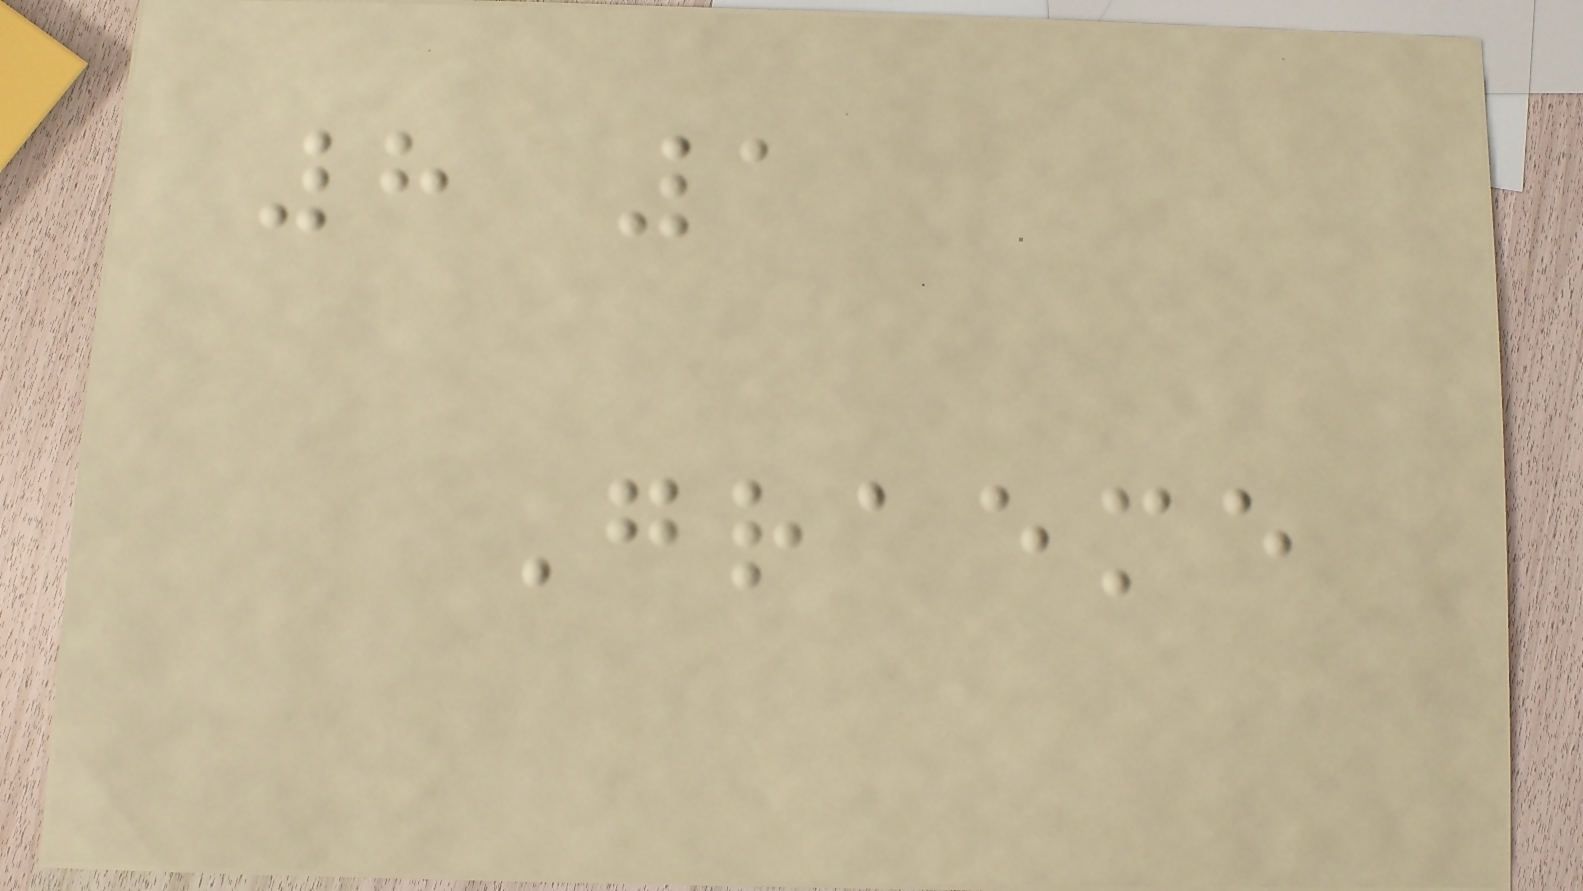8 1
Graeme
